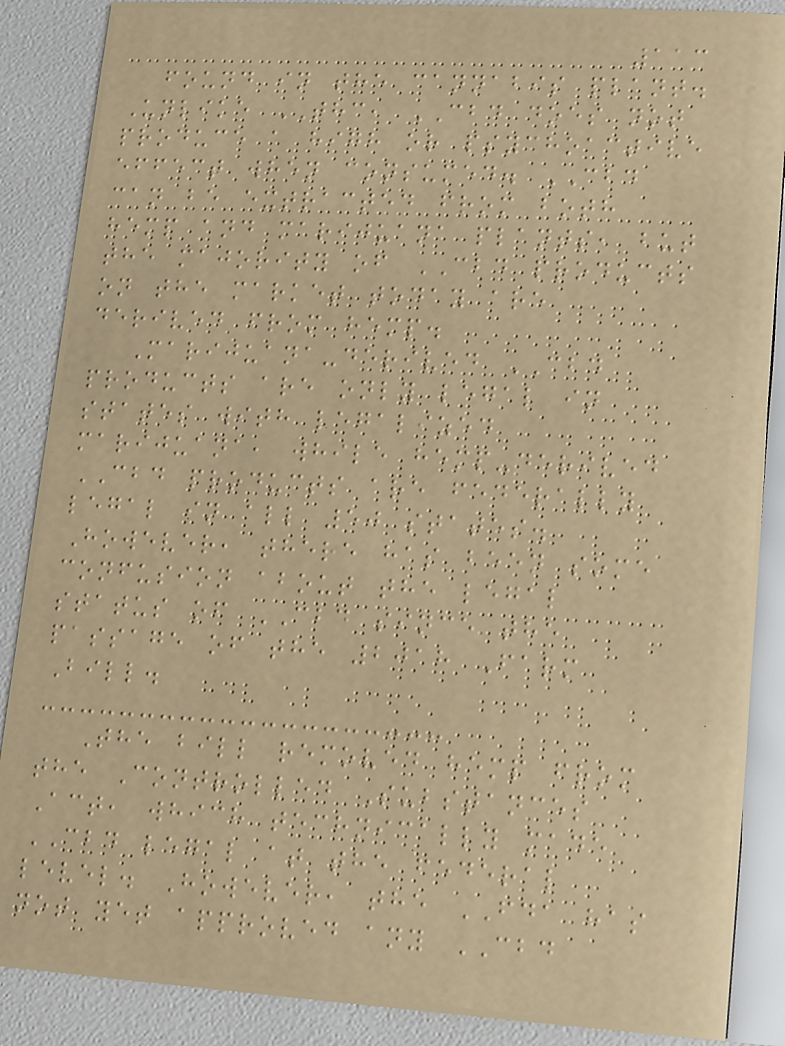113
found in the cannabis plant.
Unlike THC, CBD does not
produce a high or psychoactive
effect when consumed. CBD
can be extracted from both
hemp and marijuana plants, but
the majority of CBD products
on the market today are
derived from hemp.
Marijuana-derived CBD
products are only legal in
states with legalized
marijuana, while hemp-derived
CBD products are federally
legal in all 50 states.
However, there has been some
confusion about the legal
status of CBD since the
passage of the 2018 Farm
Bill.
The bill removed hemp from
the Controlled Substances
Act, which technically made
CBD legal at the federal
level. However, the FDA has
not yet approved any CBD
